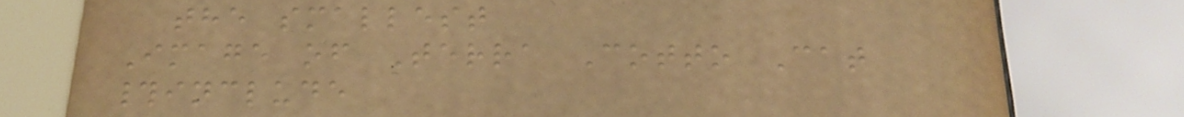the smallest
Image of Terra Cotto Cat
#include
